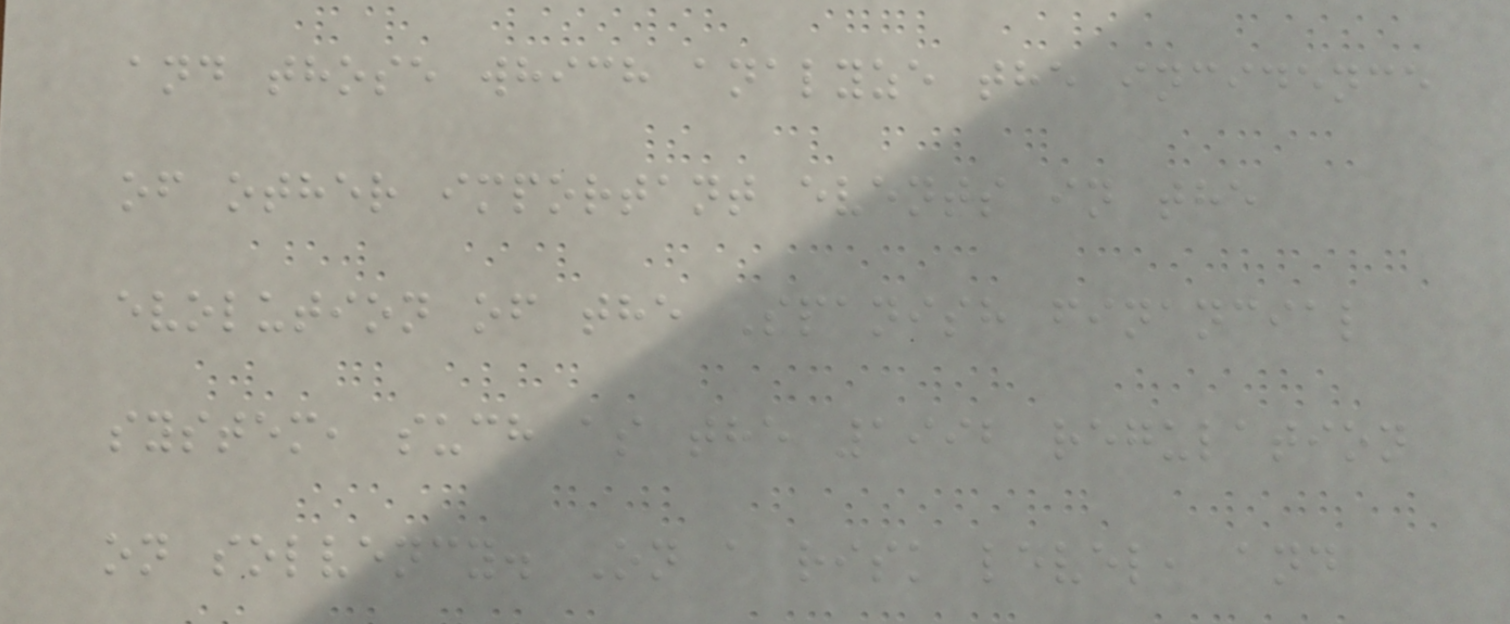and those which analyze the incidence
of other important events in the
evolution of the Spanish financial
system, such as the 1992 regulation
on solvency. On a risk level, and
